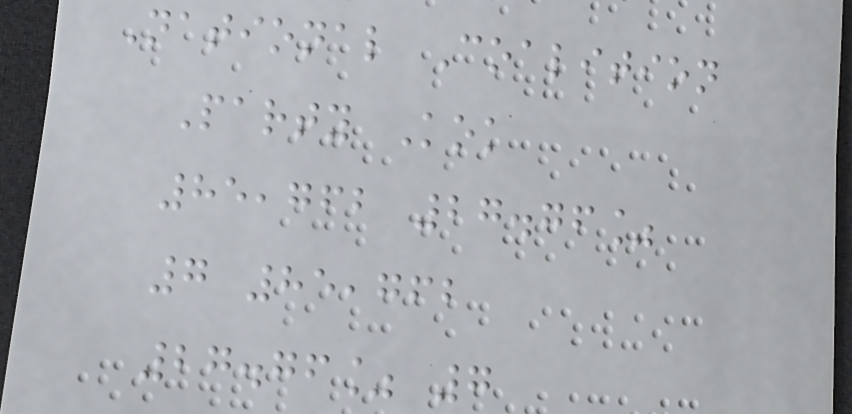National Coalition
Party Kok
85,762 27.76%
7 85,762
27.76% 7
